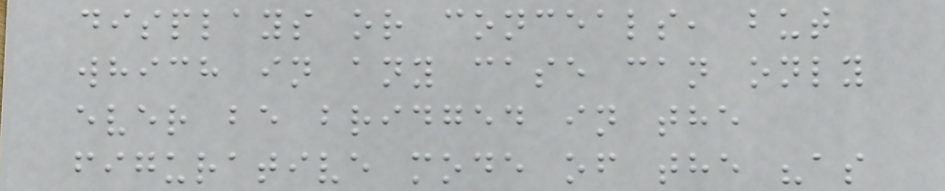displays or conceals, but
which in any case can only
ever be bridged in the
figurative mode of the "as
